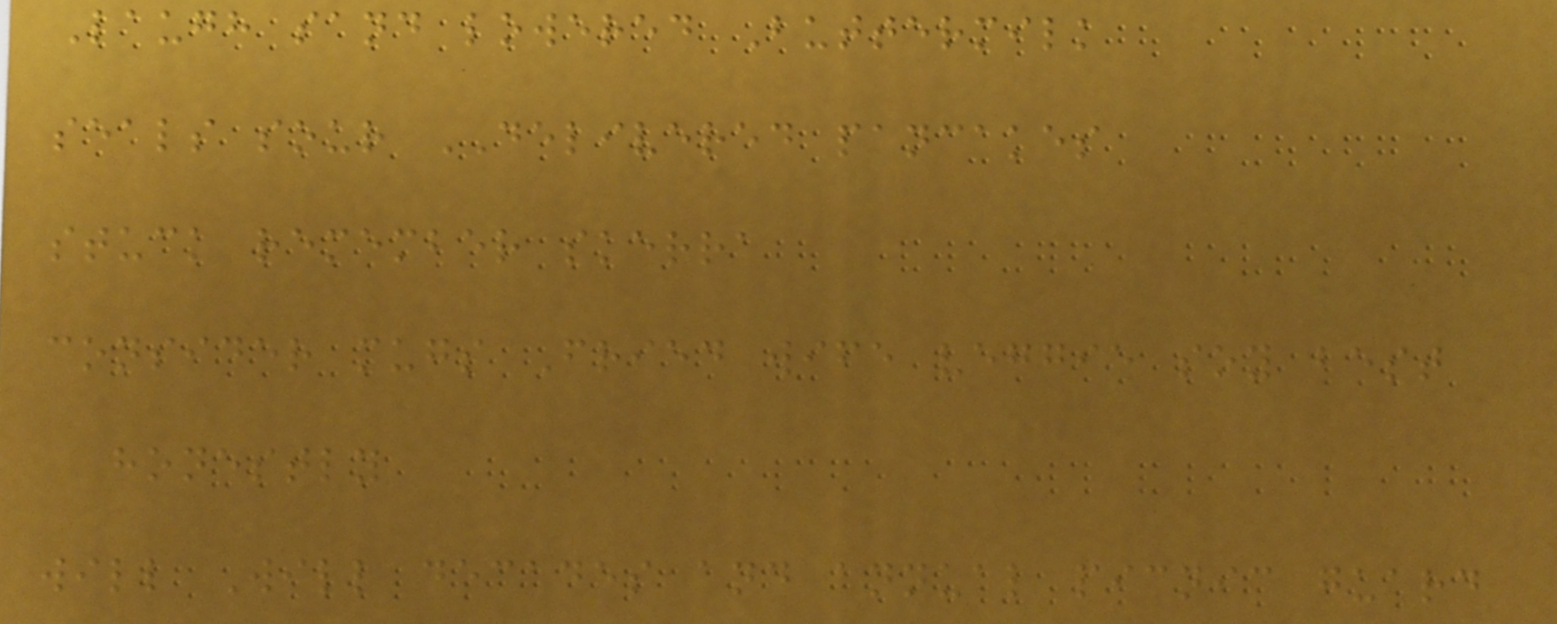Laugh sand lowered Buttermilk
seals sour DELIVERED pancakes
stuck remember skerra
consider mugs Fried wife veggie soy best
honestly
will Will decades and annual picnic guard
